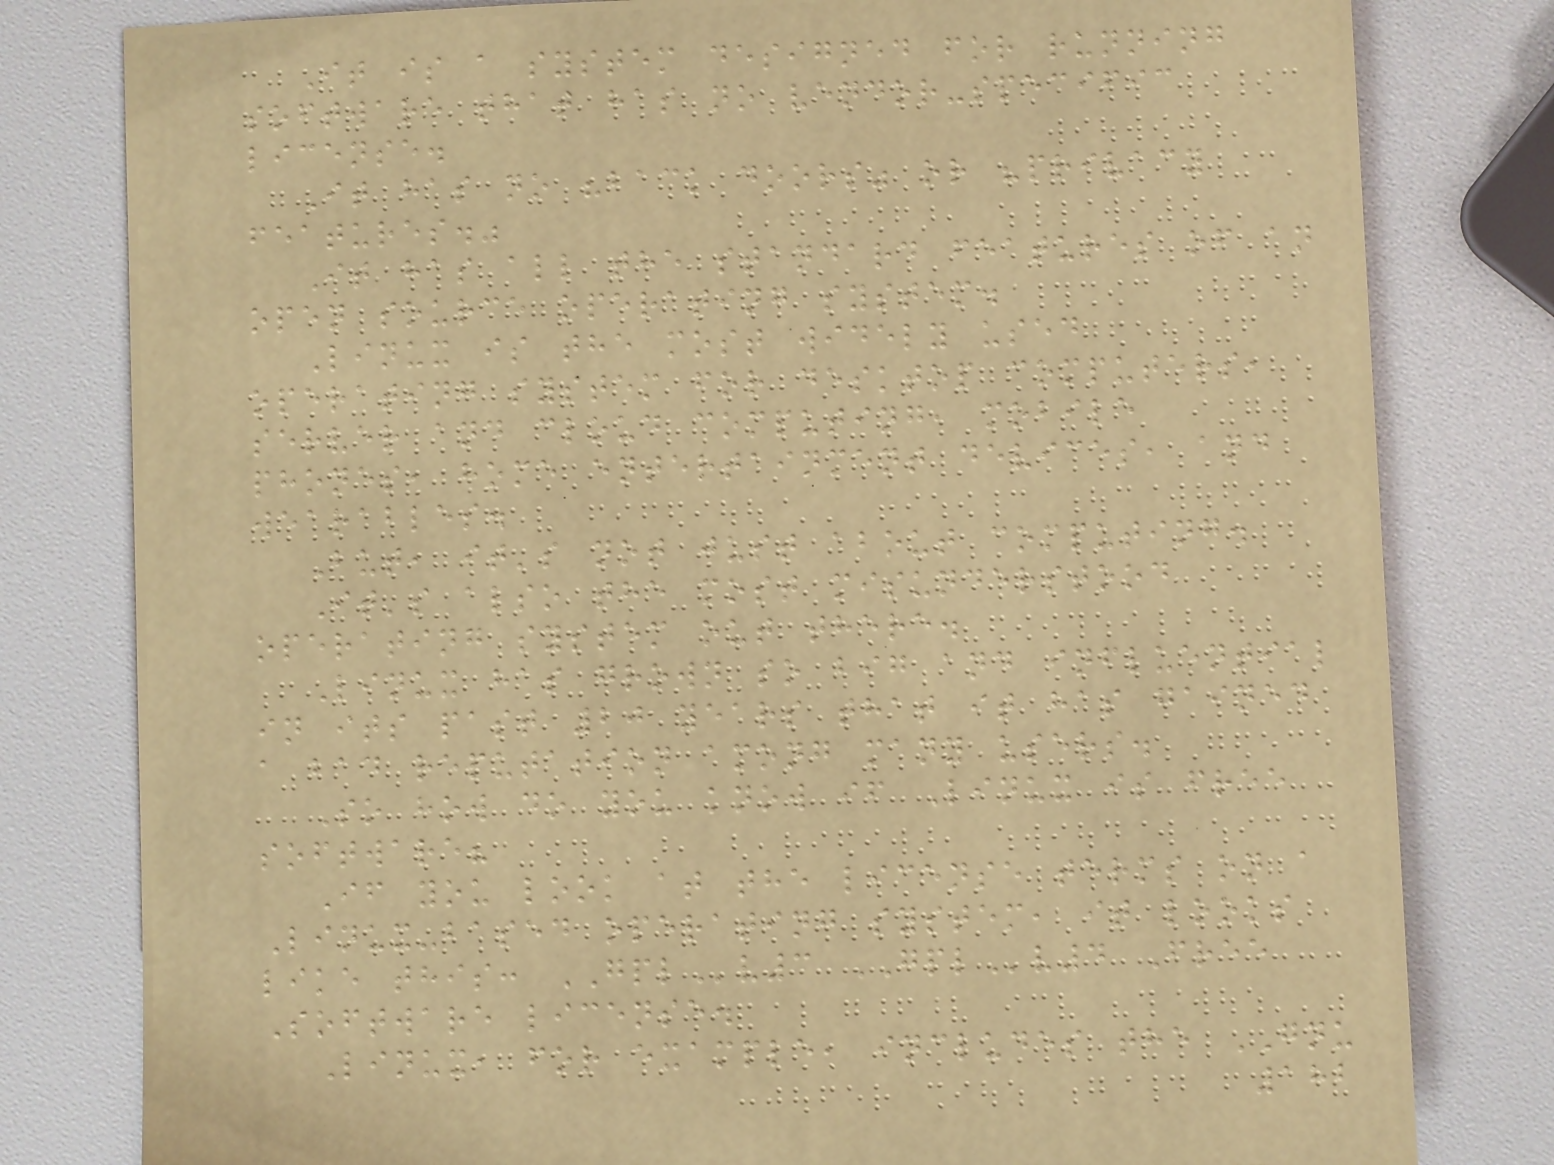It is a system designed for running
software that has no vendor-specific
license.
It has no "back doors" or "privacy
features."
It has all the standard features of an
open source operating system.
Linux is the most widely used
operating system for desktop computers,
server and cloud computing, mobile
phones, home entertainment devices, and
wearables.
But, it's not just about computing.
It's also the most misunderstood
operating system out there.
Linux has grown so big and influential
in its past 20 years that it has gained
a bad reputation among many users.
So how do you know if Linux is free
software?
If you look at the license terms on a
Linux-based operating system, it looks
like this: GPLv3 GPLv4 Free
Software license.
Linux, for example, includes the GNU
182
